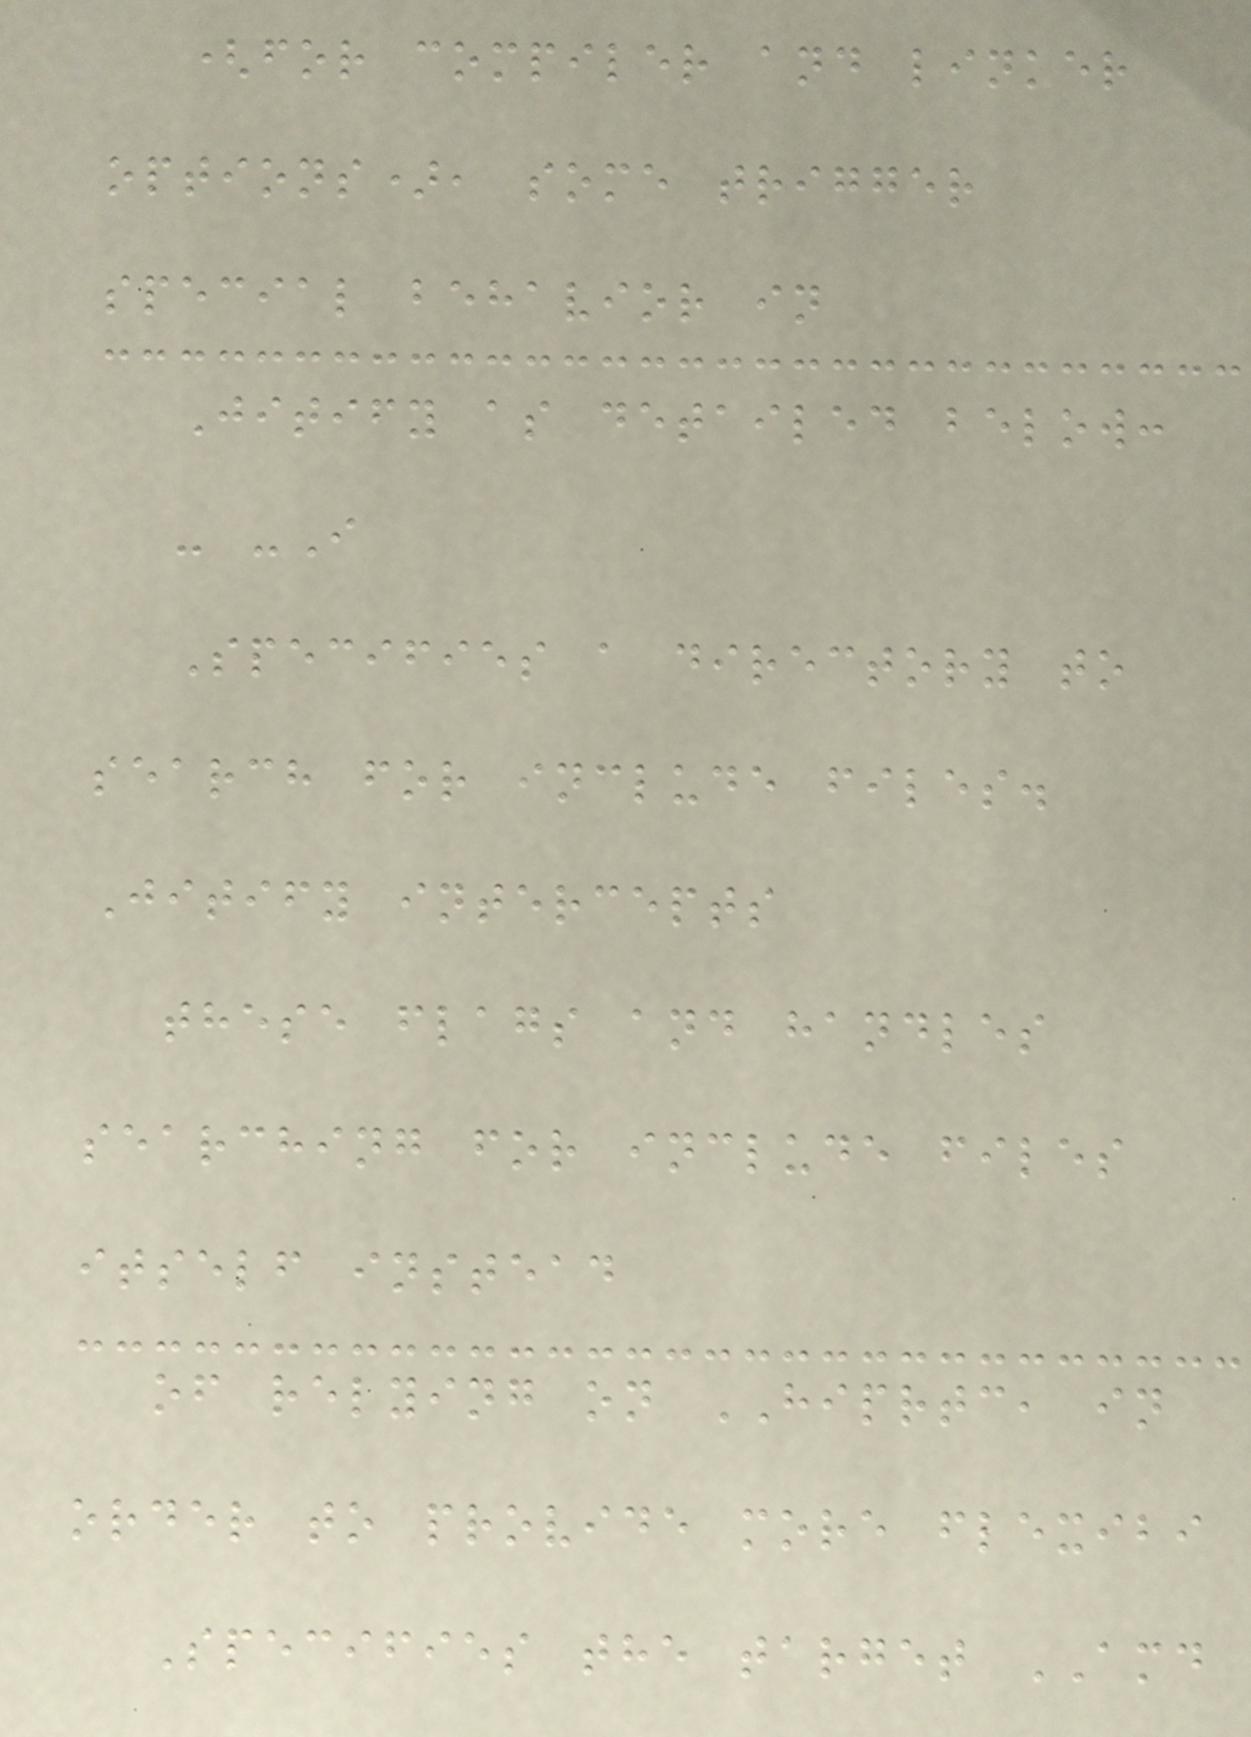(for compiler and linker
options), some trigger
special behavior in
Jitify as detailed below:
- -I
Specifies a directory to
search for include files.
Jitify intercepts
these flags and handles
searching for include files
itself instead
of relying on HIPRTC, in
order to provide more flexibi
Specifies the target AMD
